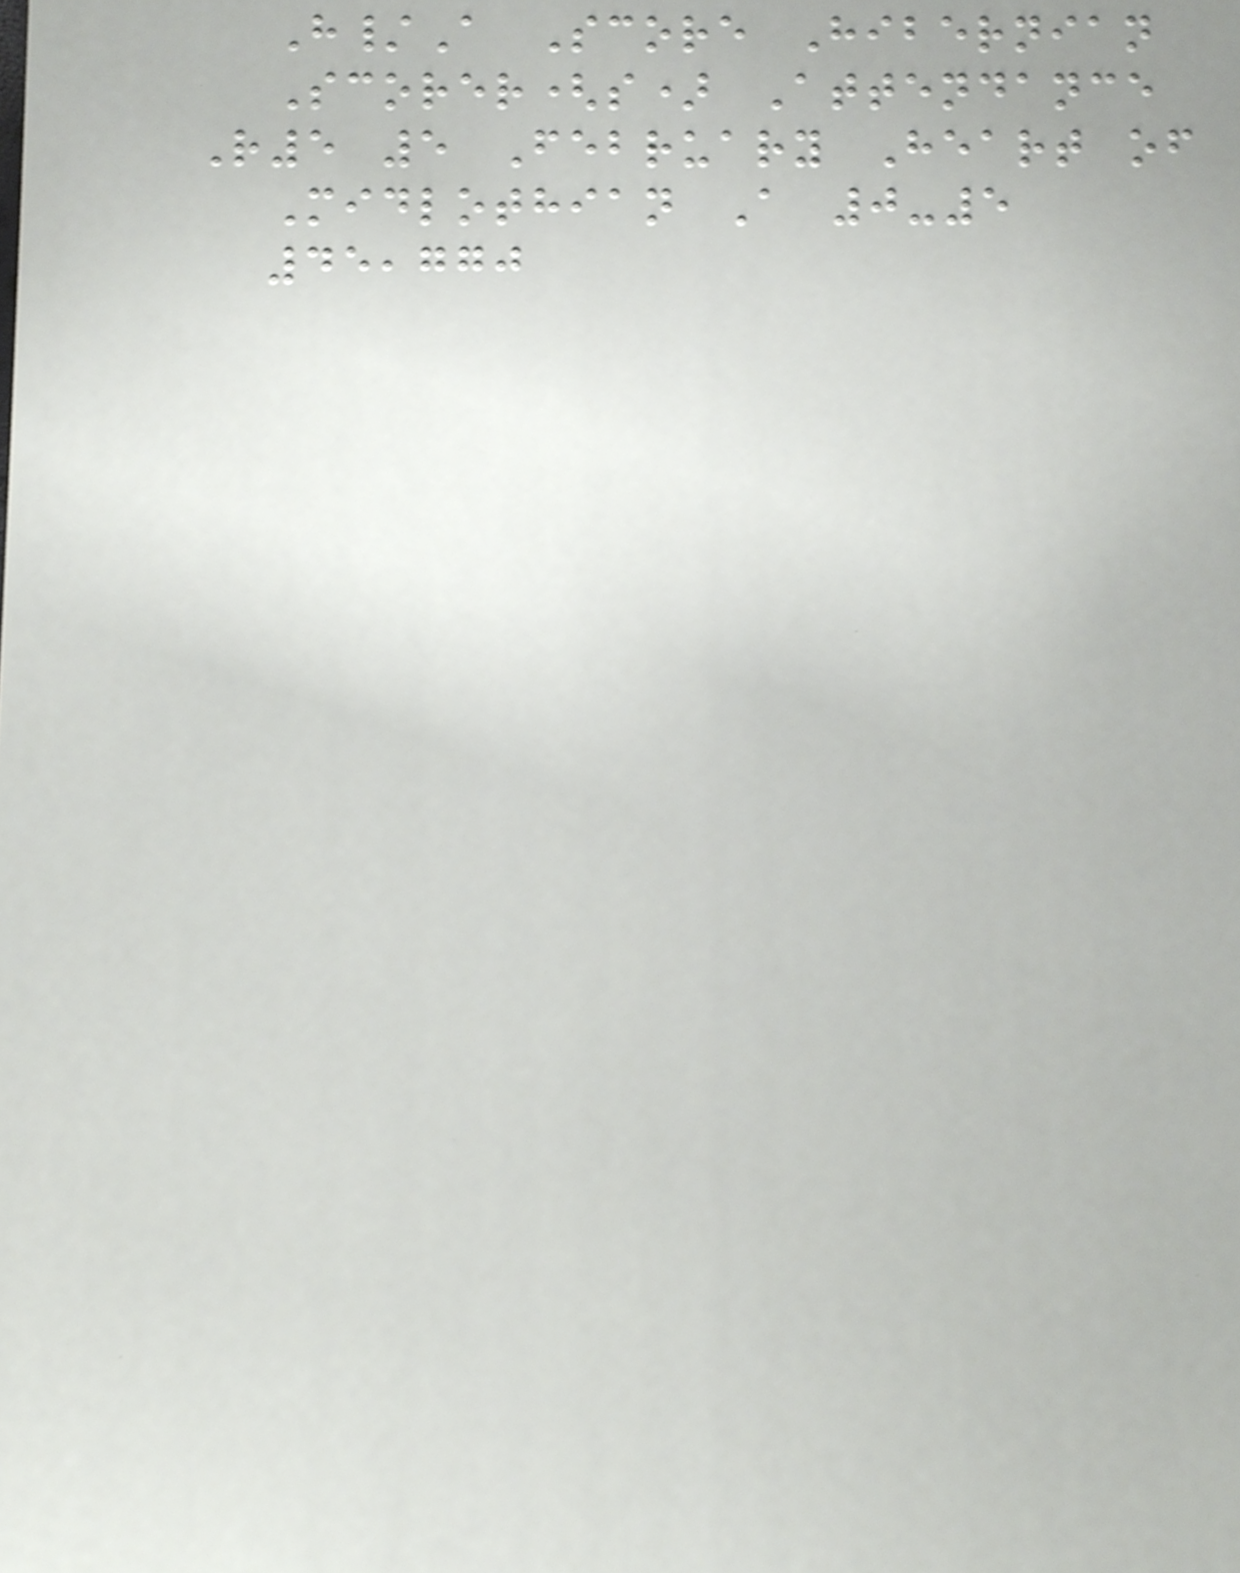H/A Score Hibernian
Scorer(s) Attendance
R5 5 February Heart of
Midlothian A 0-5
45,770
